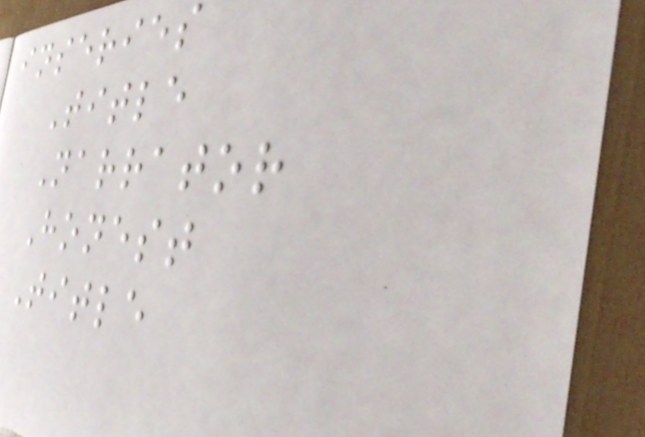inseries
Title
Narrator
Honest
Title
